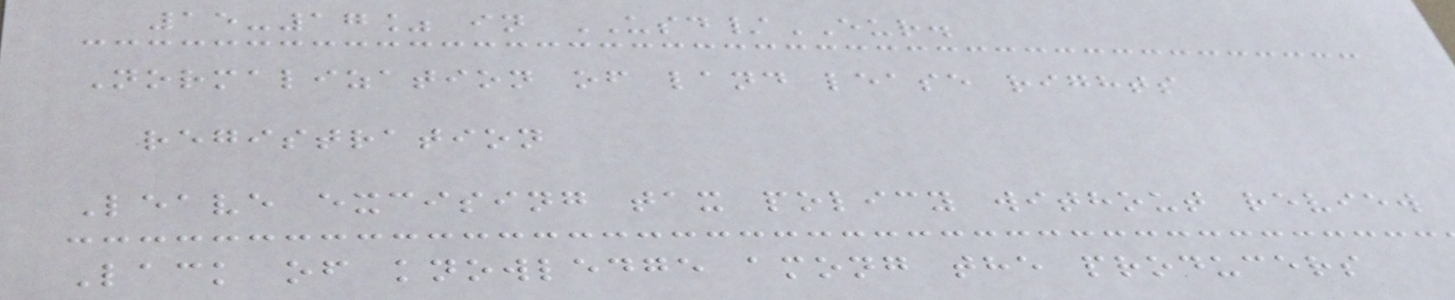15-17% in USD/EUR.
Normalization of land lease rights
registration
Leave excising tax policy without review
Lack of knowledge among the producers
